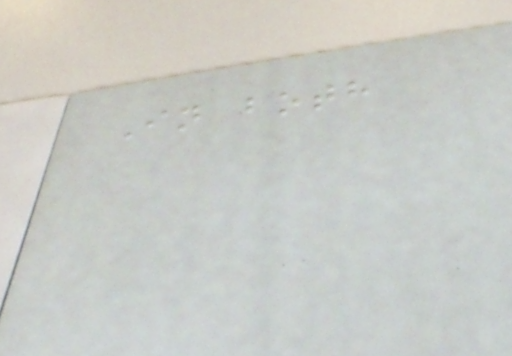In both
